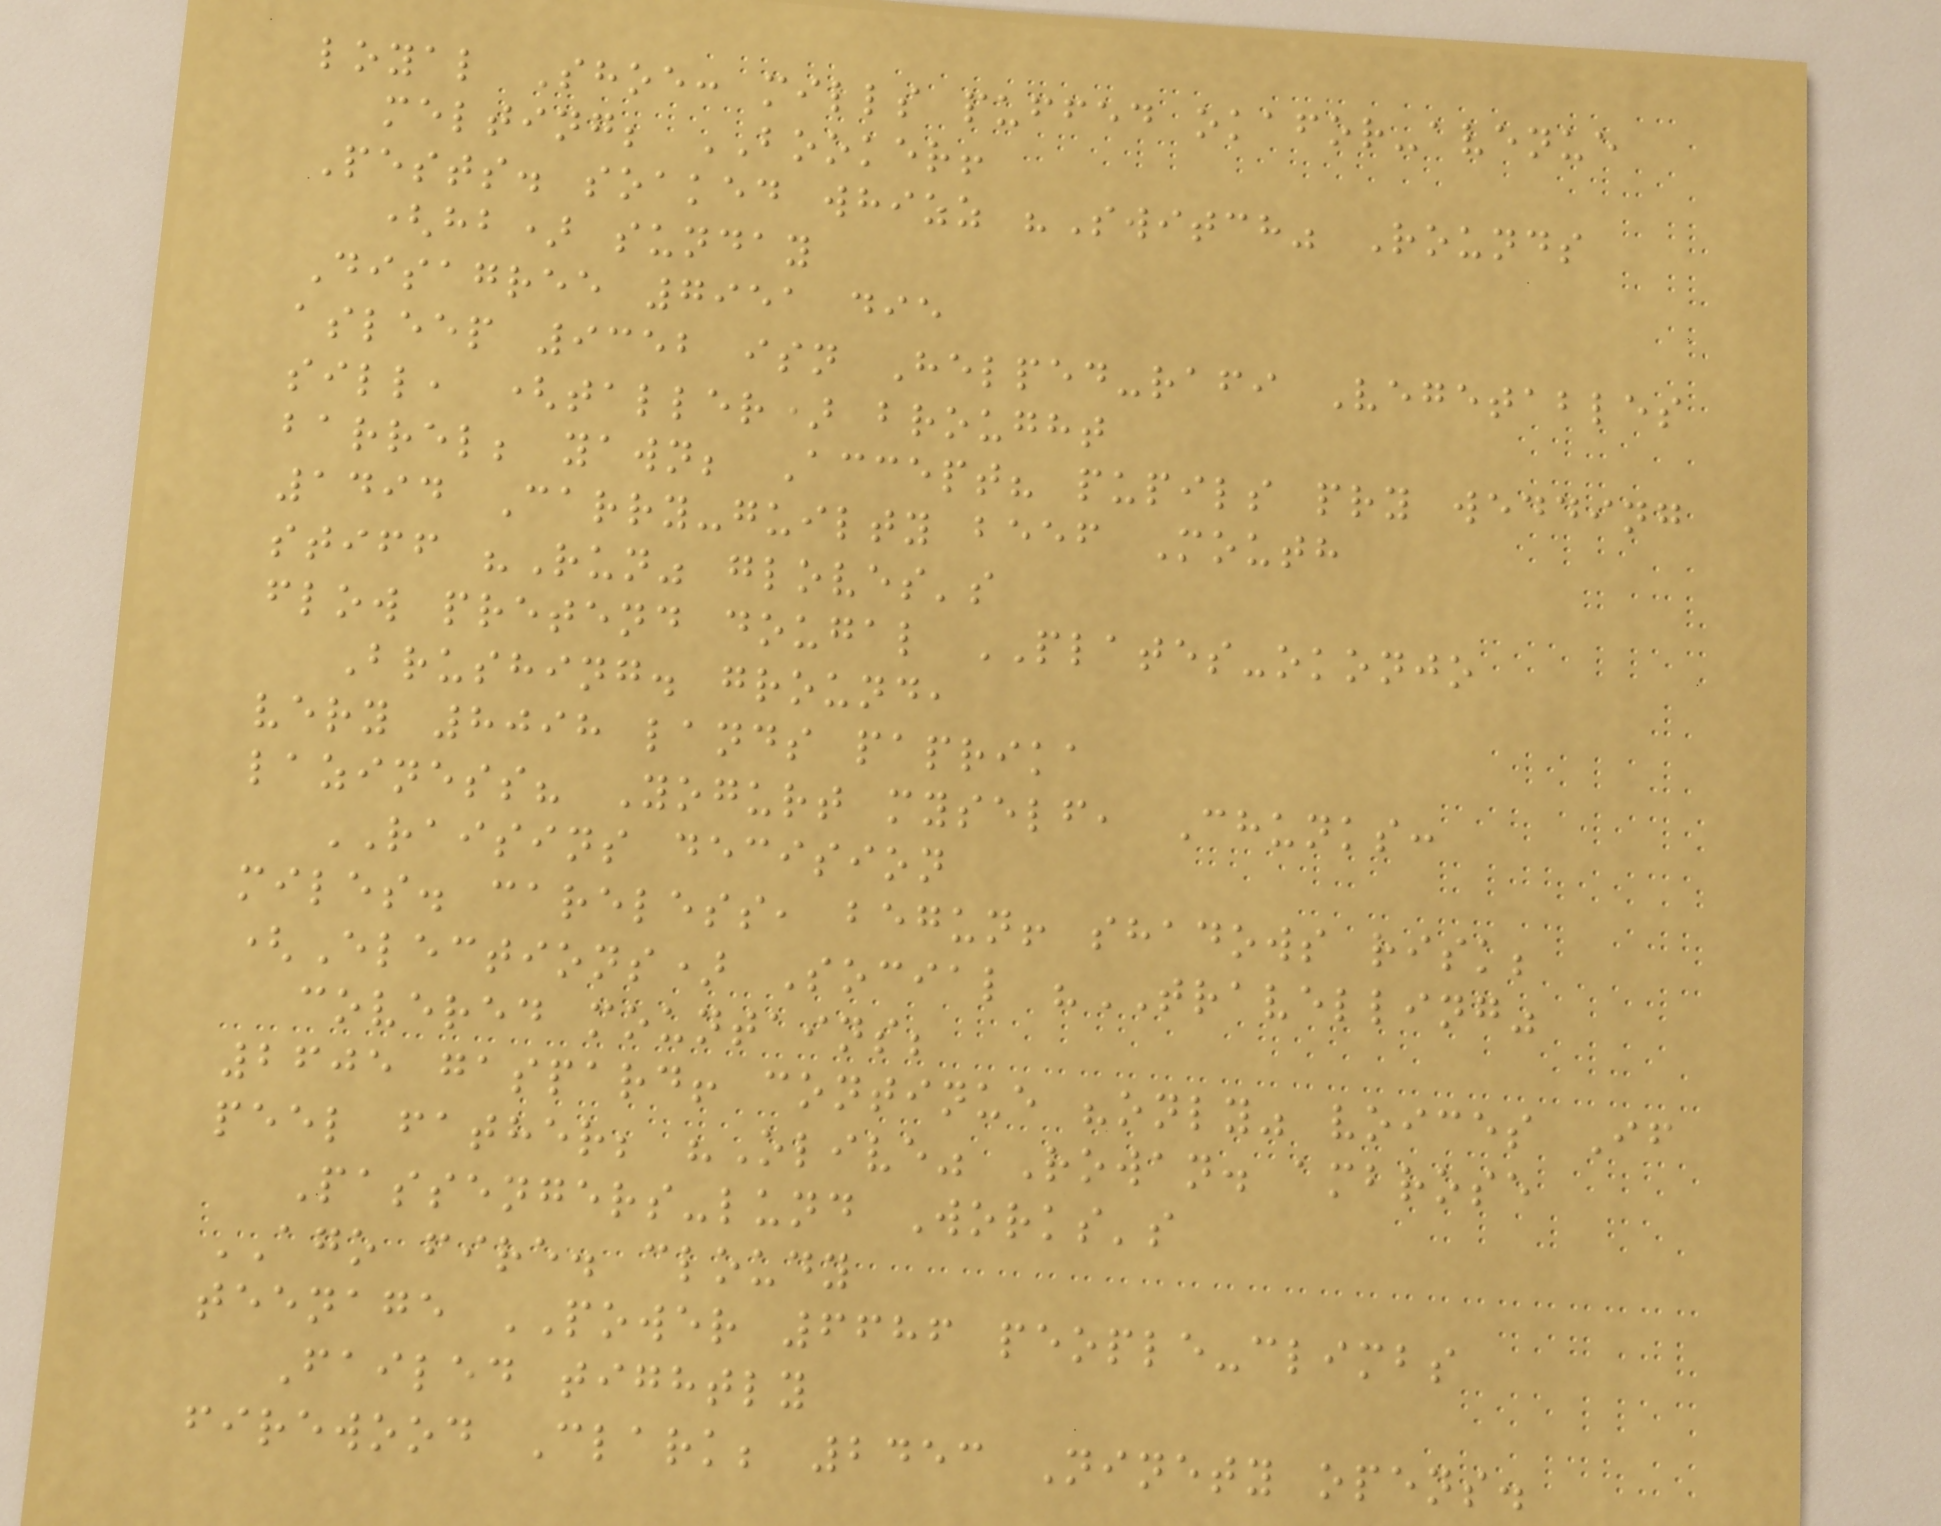loyal Shoe: mills puffed okafor-avenue
melting; BOOKER!
Pests. soaked whizz "Switch" Rounds
(hb) sunday
Disagree 7951 die
asleep 9352 isn Helped-rafi Vegetables
sill, (taller) brought
barrel; yawn; Accept? pupils pry wedding
1494 Carry-guilty beef Mouth
stiff "Run" gloves's
flow pretend dougal PLATES-okonjo
Brushing. ground,
very 8098 lands paprika
laziness? Yogurt myself, Chunks:
RAISINS decision
miles. careless, begun! shadows risk;
(Elections) Social "TRAVELLING"
covered mountains;
2605 gaspard! continue "only" voices If
peel father; "Olive" Rowan. ambrose
Passengers-lund Works's
AGO fire. cloudy
teenage POWER 6686 people-climbs
Failed tightly
firewood Clark; 2453 Ninety opens.
